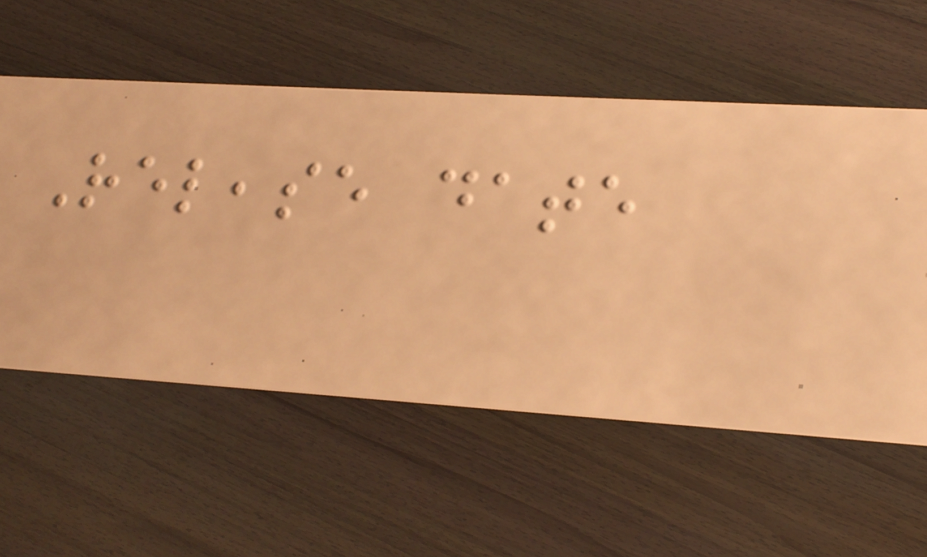Release date
